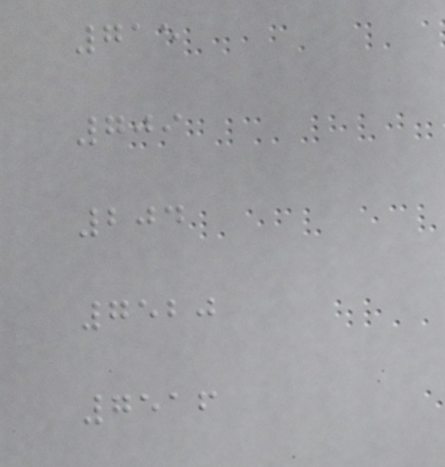715
709
204
7520
7516
